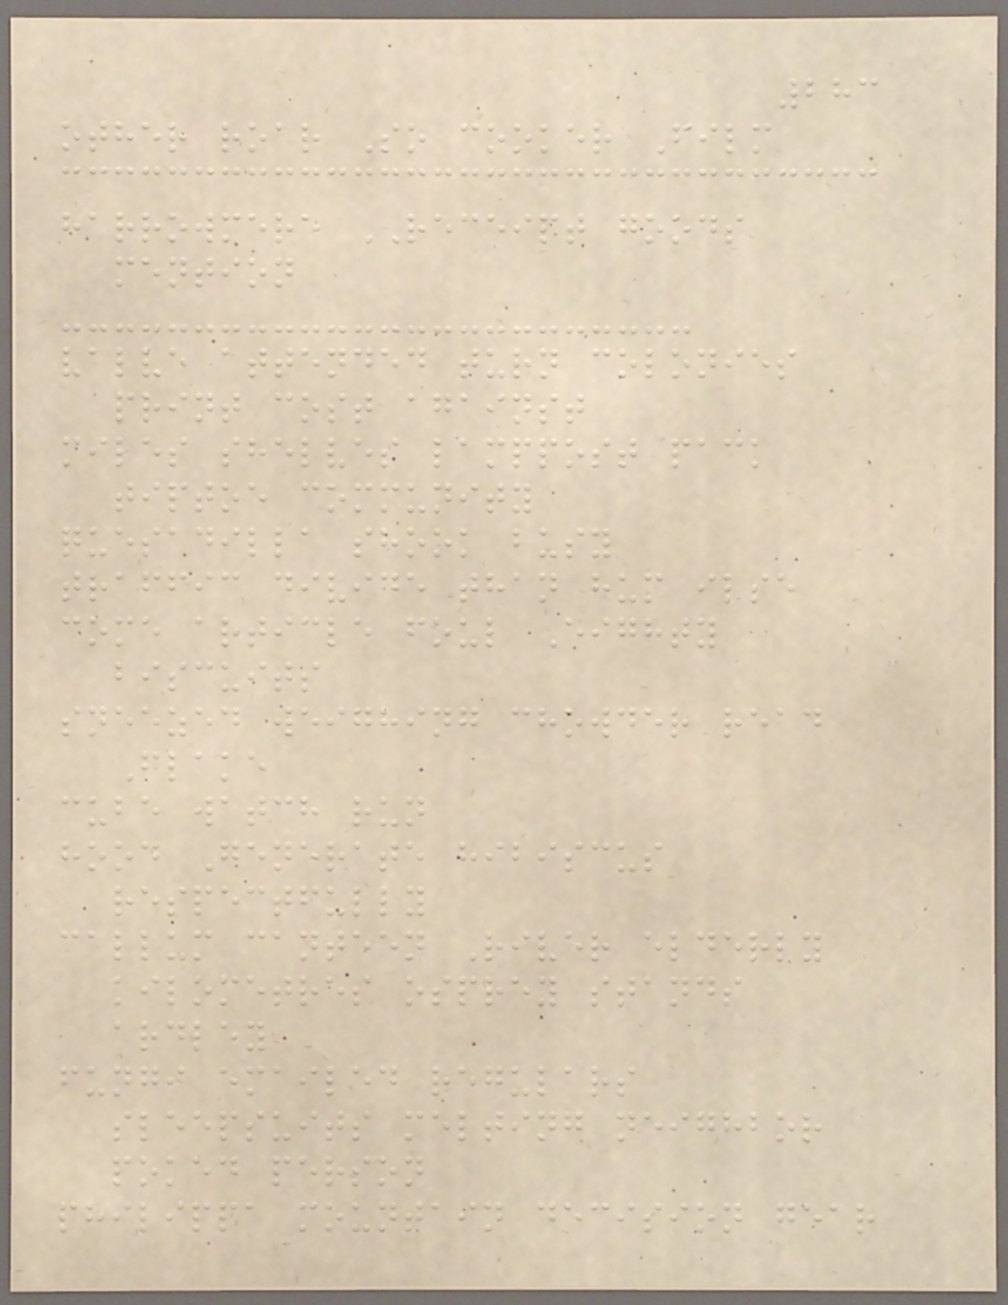283
other roar So cooker Film
harrowmere RECEIPT goods
mention
valve attended turn colonies
print cost against
miles shelves lamppost pack
tiptoe community
quesadilla shook busy
traffic divide than hum ilse
come article foul Eighty
biscuits
sneezed weighing chowder read
Flake
cube watch run
hood Generate hibiscus
respectfully
callum canteen River elderly
kilometres osprey stands
ardley
fungi emailed regulars
sleepsuits melting neighbor
poked person
philippa mountain decision gear
